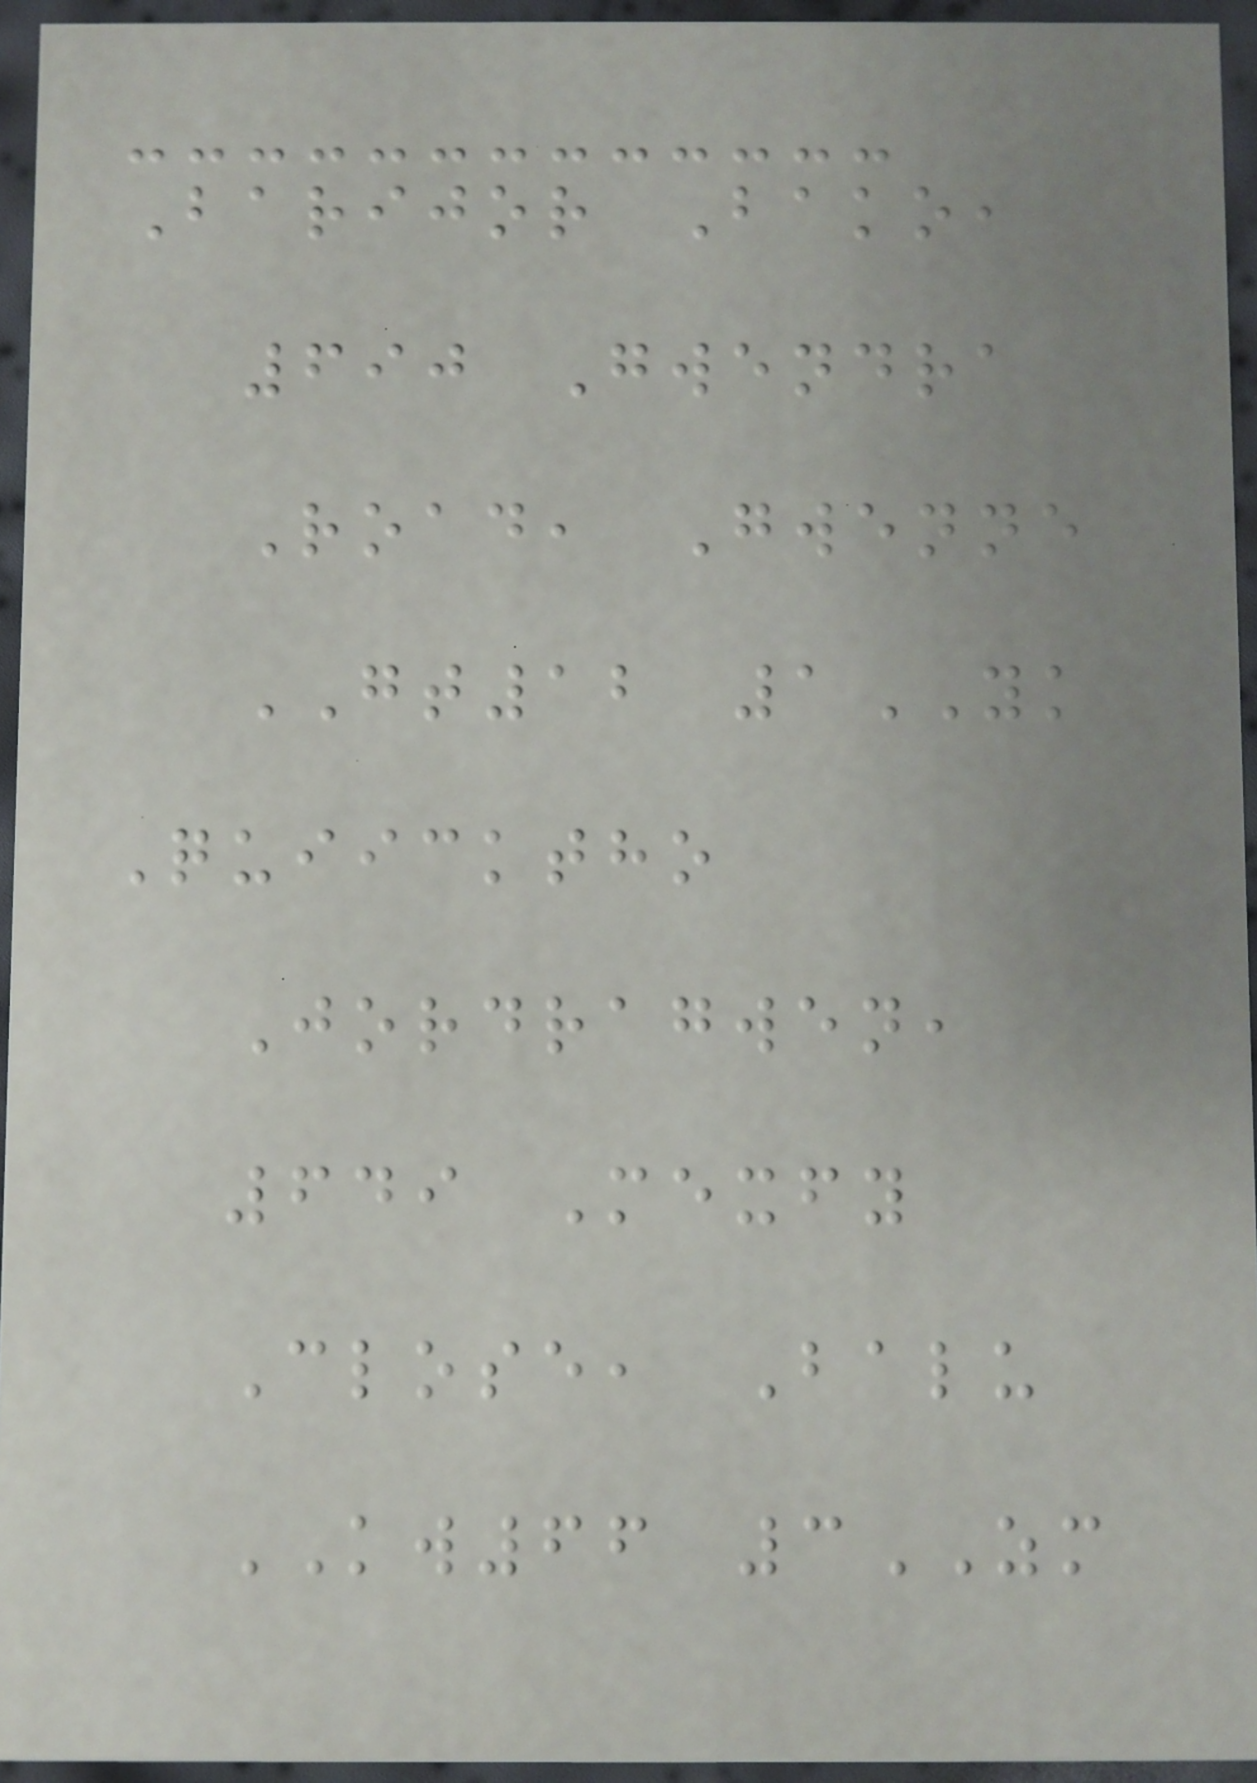Barijor Bako,
690 Gwendra
Road, Gwenne
GT12 1YK
Quiicktho
Jordragwen,
649 Mexfy
Close, Balu
KW66 3ZM
